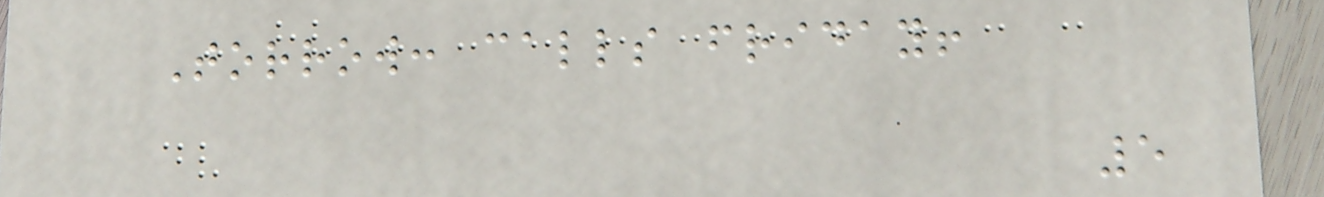Torrow: calls friday!
5
